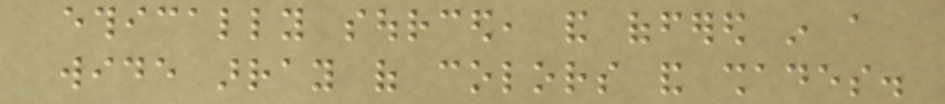ethically sourced, and offered in a
wide array of colors and shades.
